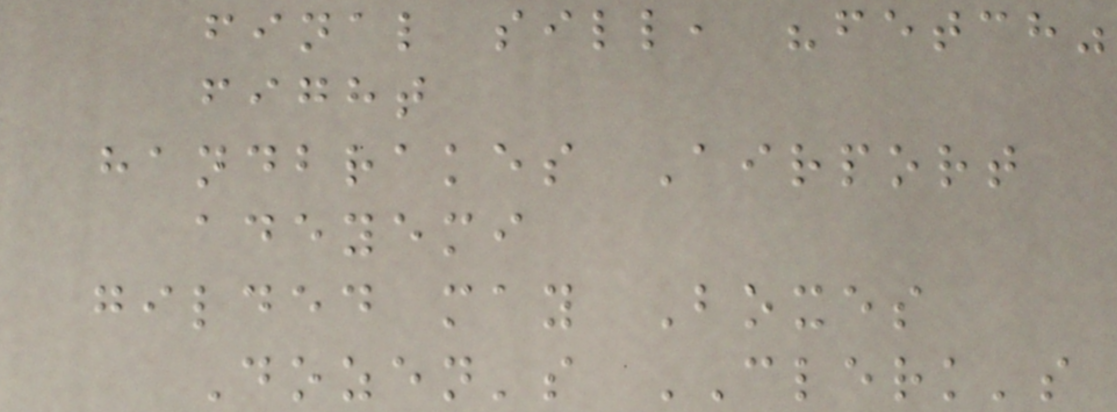final sill, "fetch"
fight
handbrakes Airport
adeyemi
gilded may Boxes
Dozen's CLERK's
